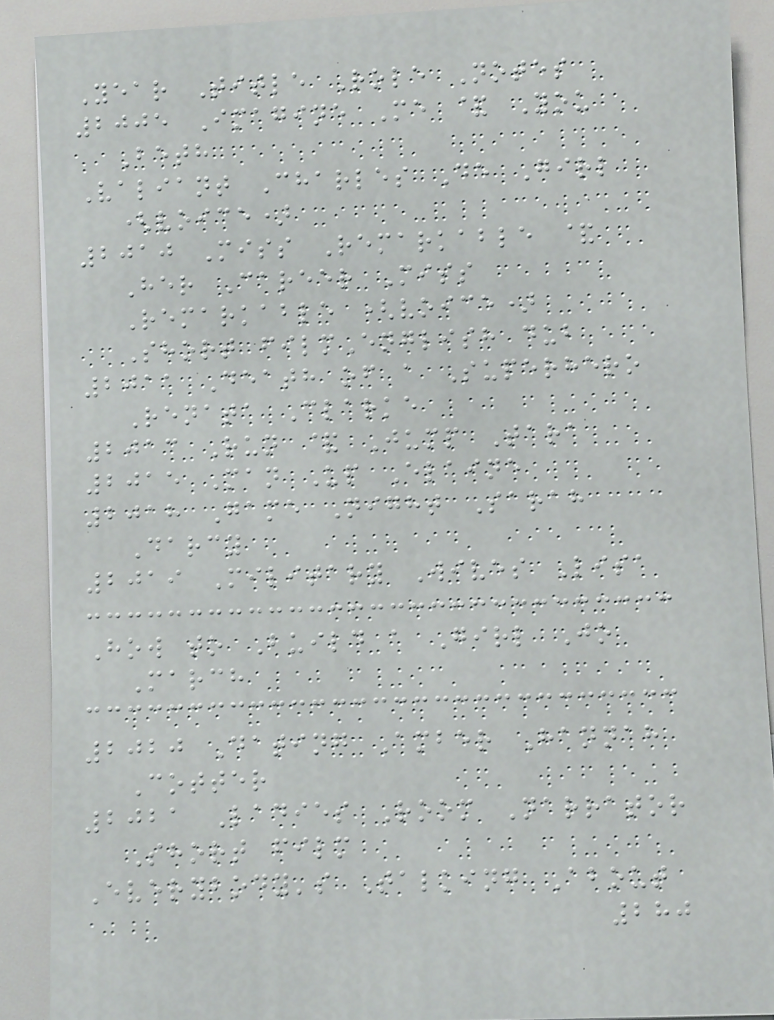Year Title Role Notes
2005 Imagine Me & You
Beth
Valiant Charles De Girl
(voice)
2010 Miss Remarkable &
Her Career Miss
Remarkable (voice)
Short filmEnglish dub
2011 Death of a Superhero
Renata Clarke
2013 Run & Jump Tara
2015 Man Up Elaine
2018 Game Night Sarah
Darcy
2019 Military Wives Lisa
How to Build a Girl Jo
March
2020 Dating Amber Hannah
Cotter
2021 Ladies Room Narrator
Short film
Everybody's Talking About
280
